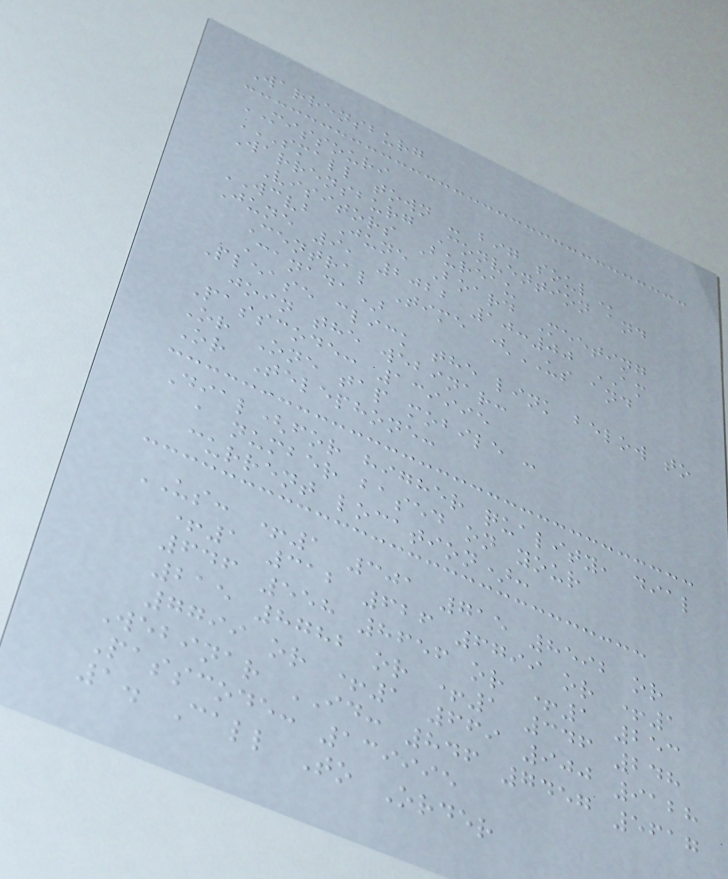Warrensburg
MISSOURI
SMALL TOWN - BIG SOUL
Warrensburg Convention and
Visitors Bureau
WCVB June Board Meeting
June 9, 2022 10:00 AM
Central Time (US and
Canada)
Please click the link below to
join the webinar:
Passcode: 139995
Or One tap mobile :
Or Telephone:
Dial(for higher quality, dial
a number based on your
current location):
US: +1 301 715 8592 or
+1 312 626 6799 or +1
646 558 8656 or +1 253
215 8782 or +1 346 248
7799 or +1 669 900 9128
Webinar ID: 846 7457 5617
Passcode: 139995
1. Call To Order
